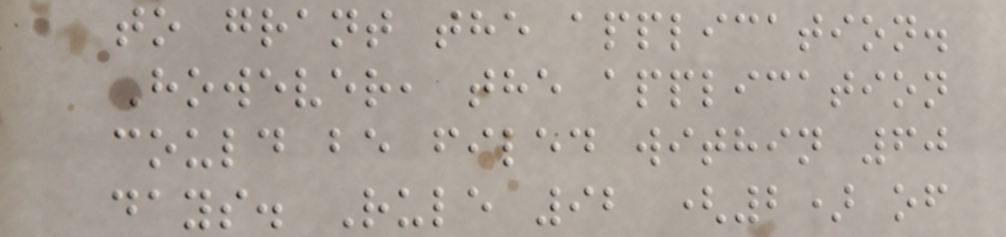to grant the application.
However, the application
could be filed within 60
days. Rule 92 (2) of
